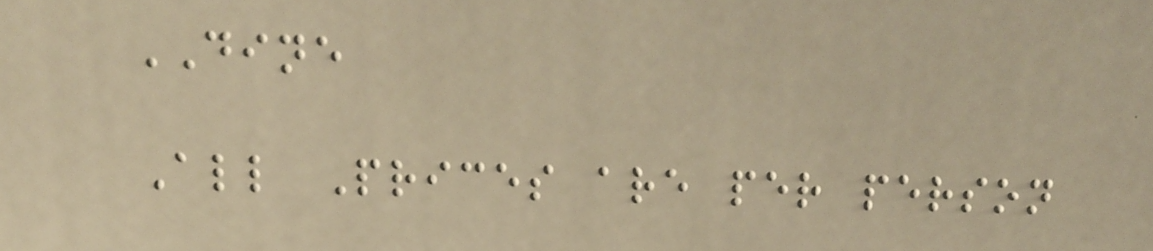DINE
All Prices are per person
